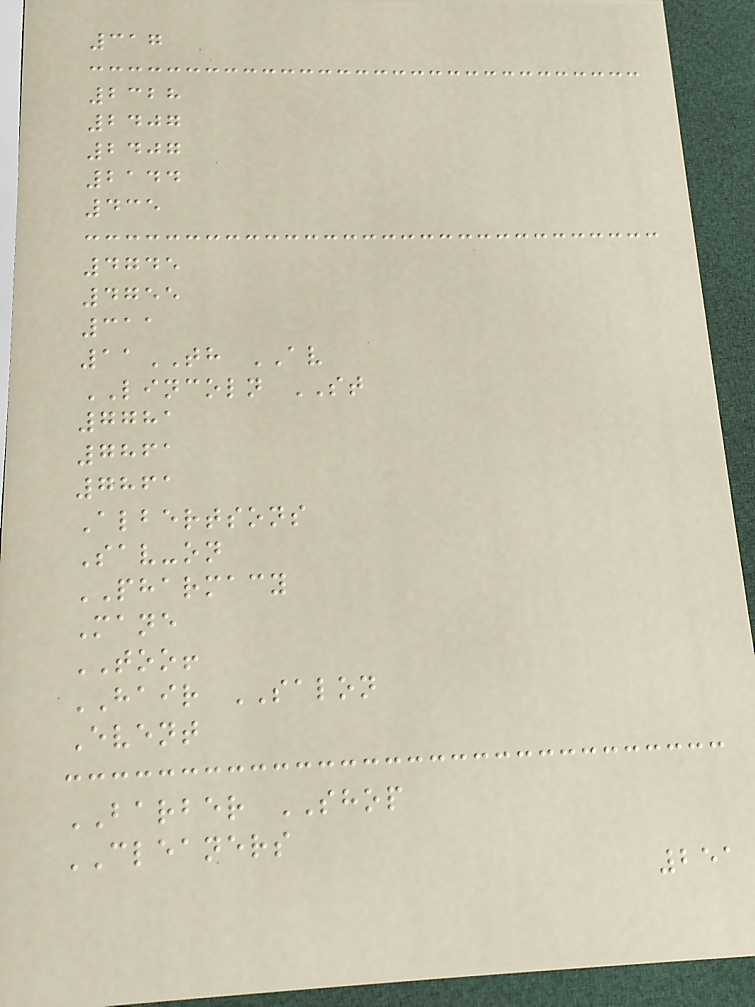317
2328
2407
2407
2144
435
4745
4755
311
11TH AV
LINCOLN ST
7781
7861
7861
Albertsons
Sav-on
PHARMACY
Mane
TOO!
HAIR SALON
Event
BARBER SHOP
CLEANERS
251
